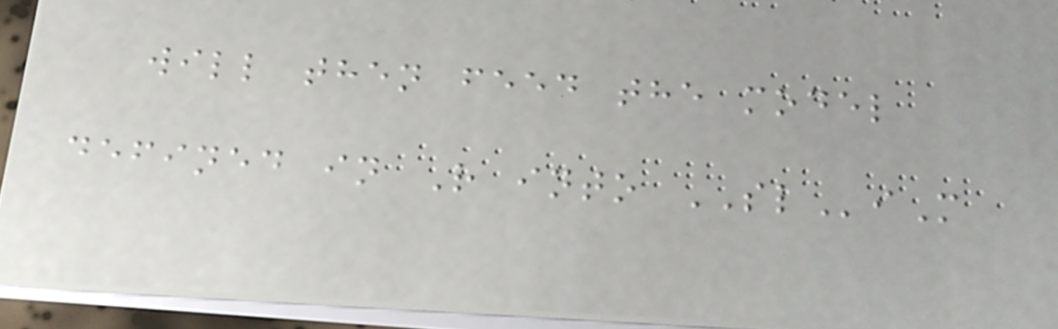will then feed the model
defined in R into SLiM
